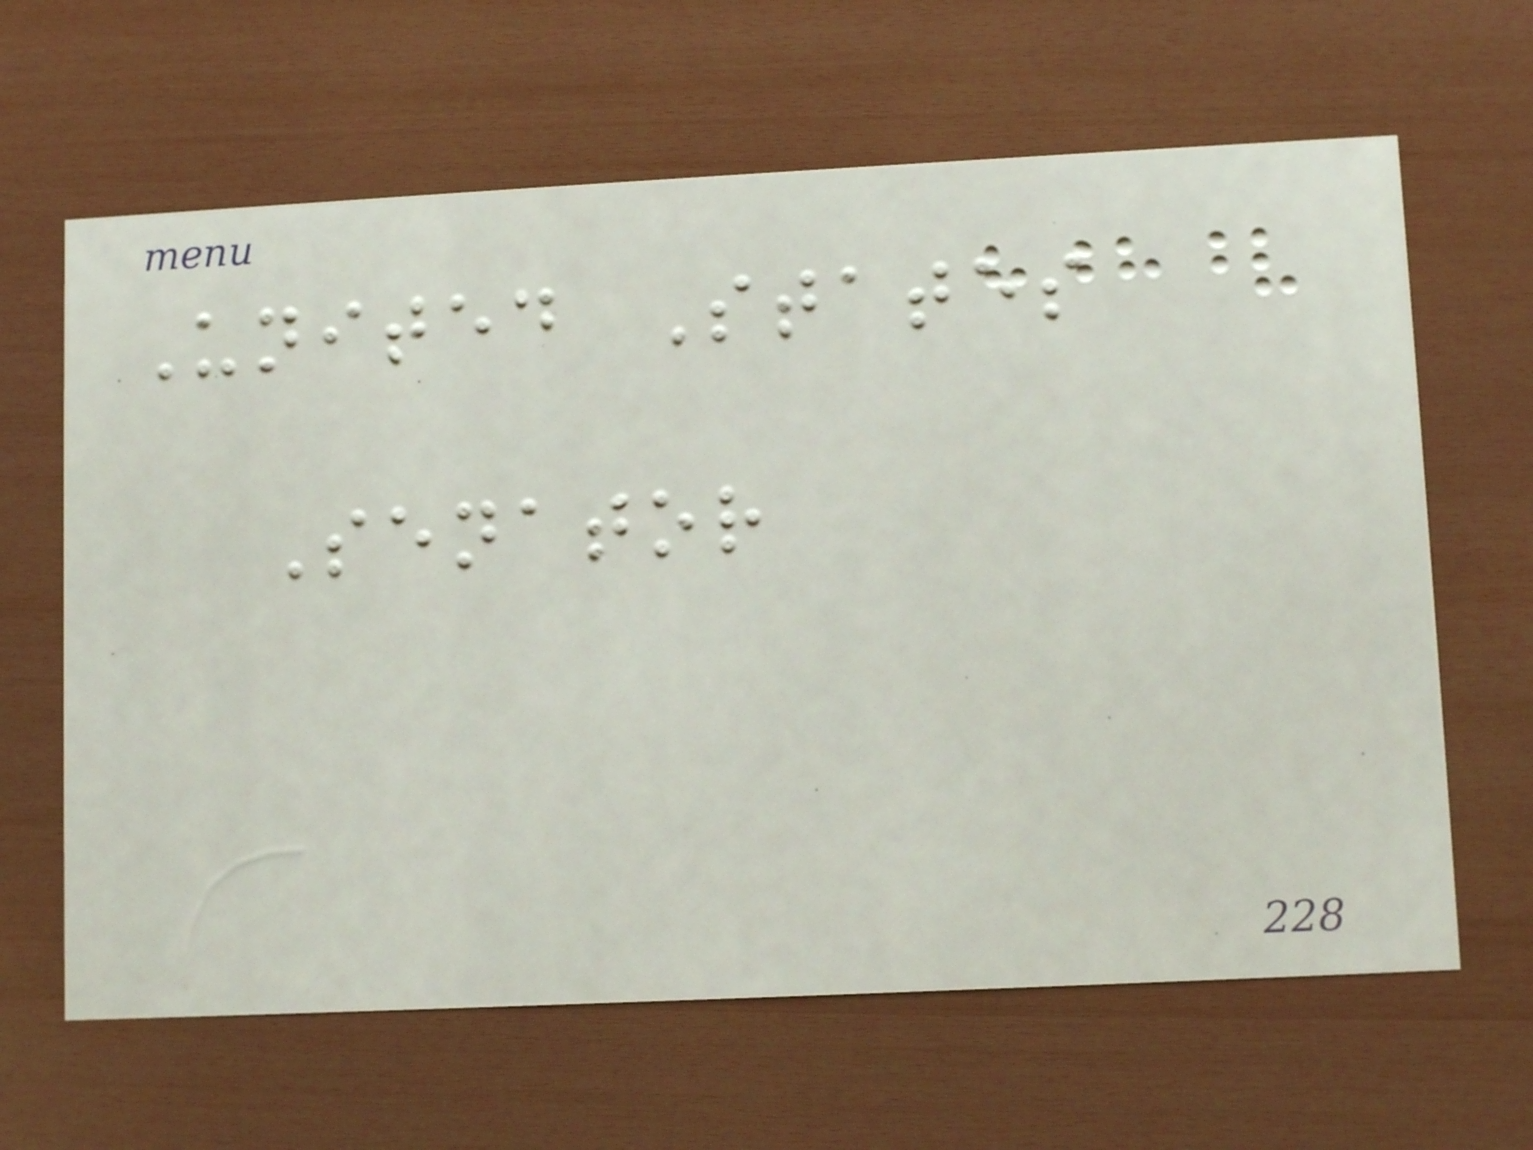United States
Senator
